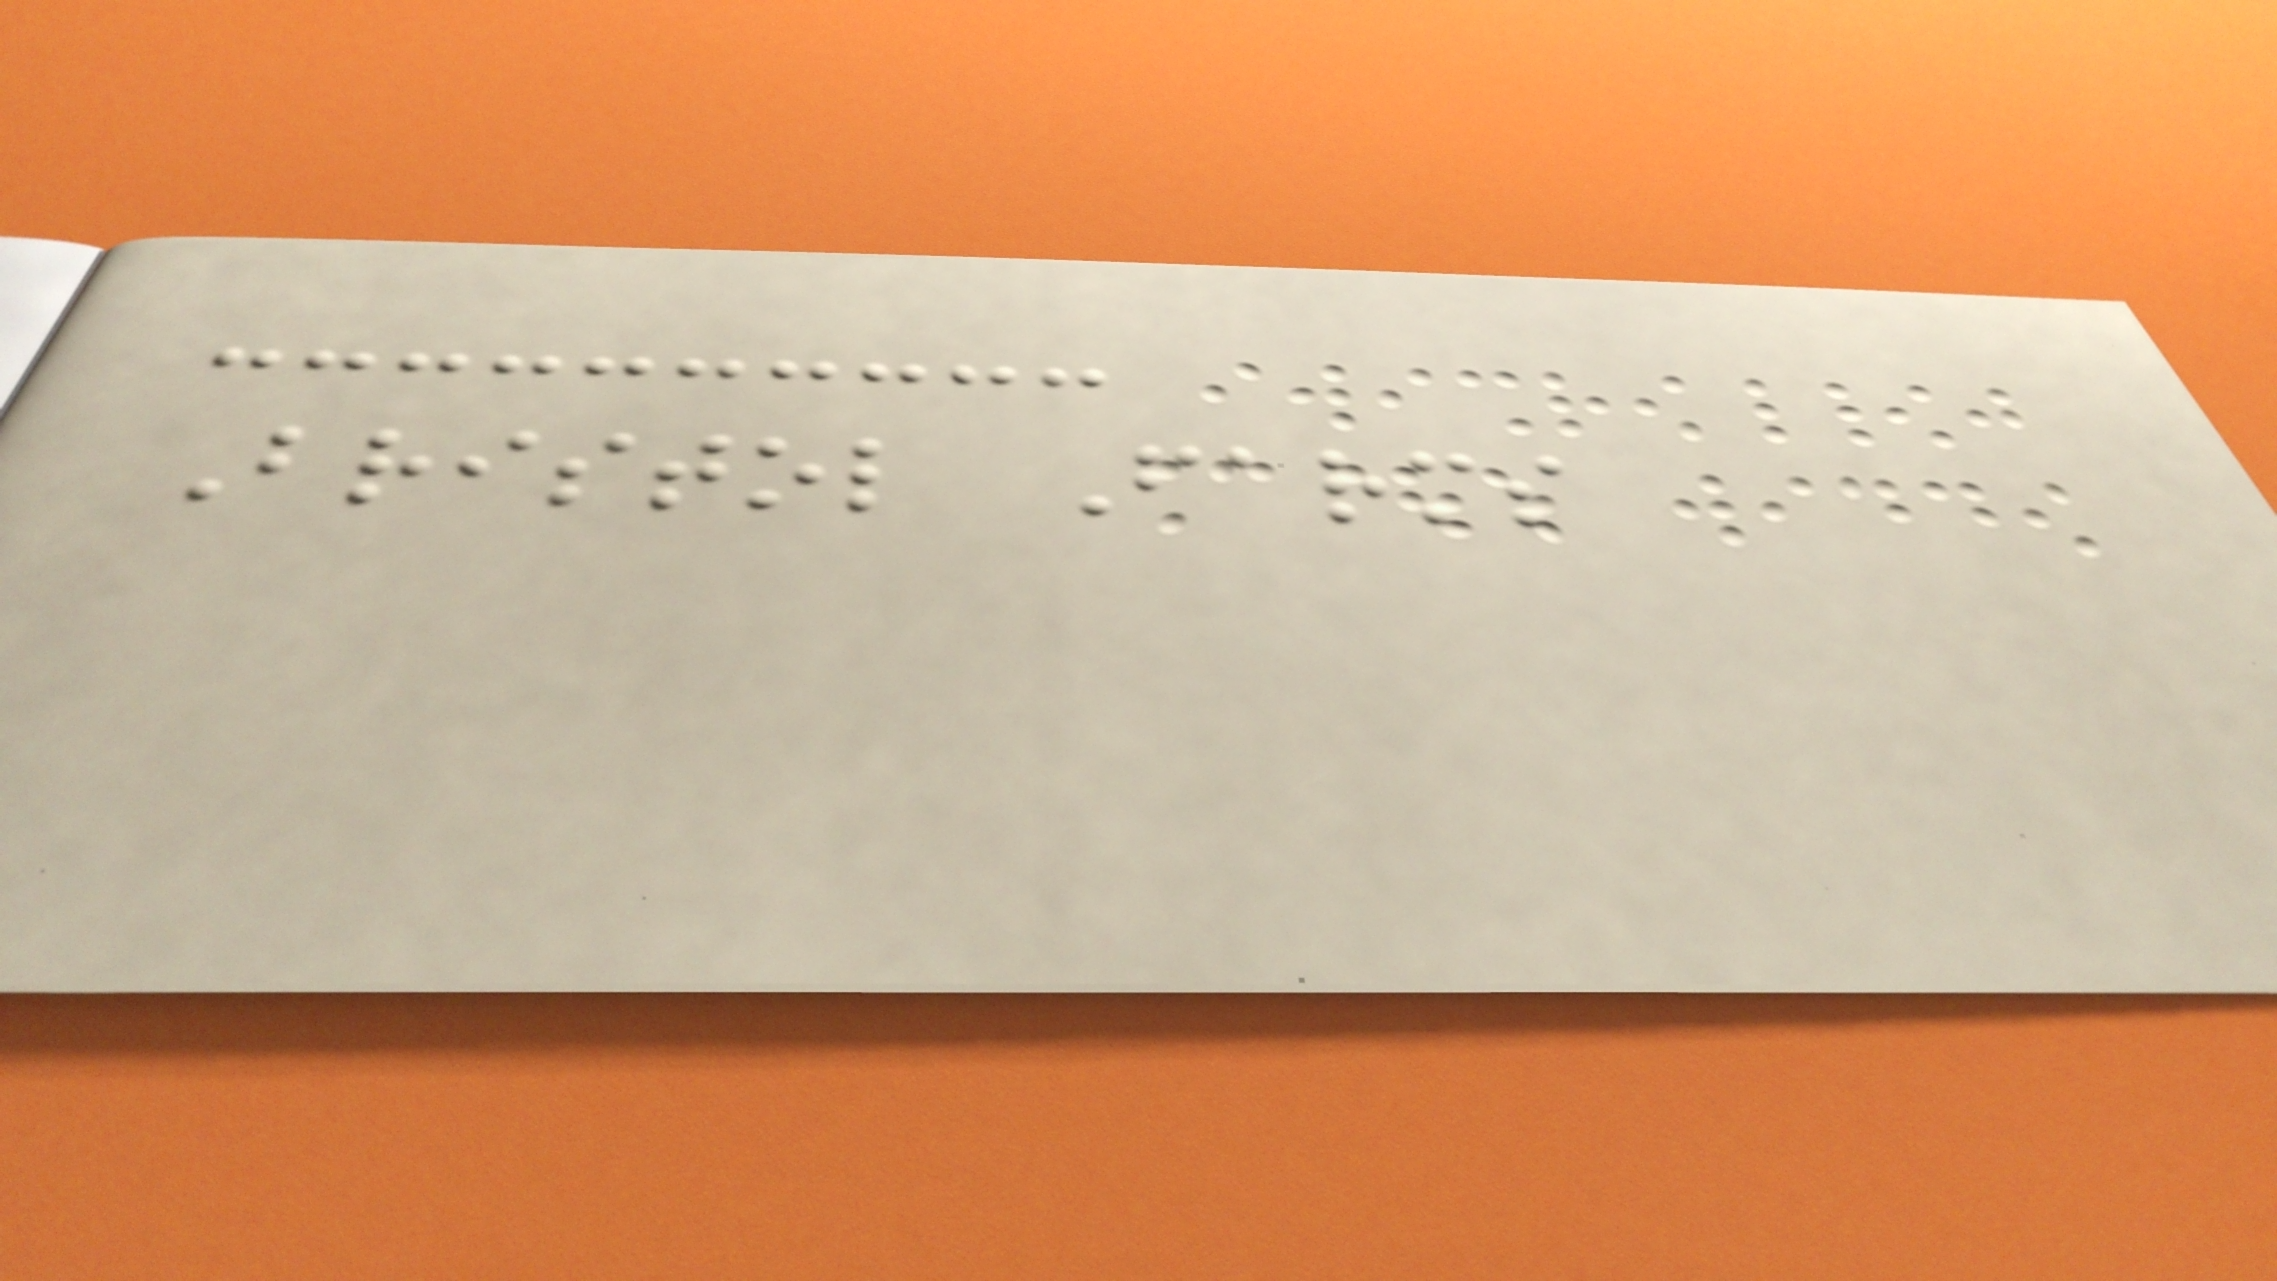Bristol Farms
